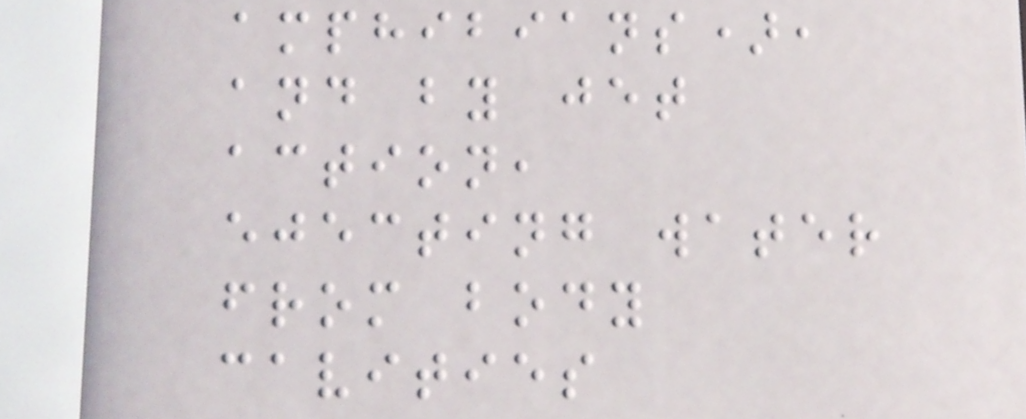amphibians),
and by jet
action,
ejecting water
from body
cavities
